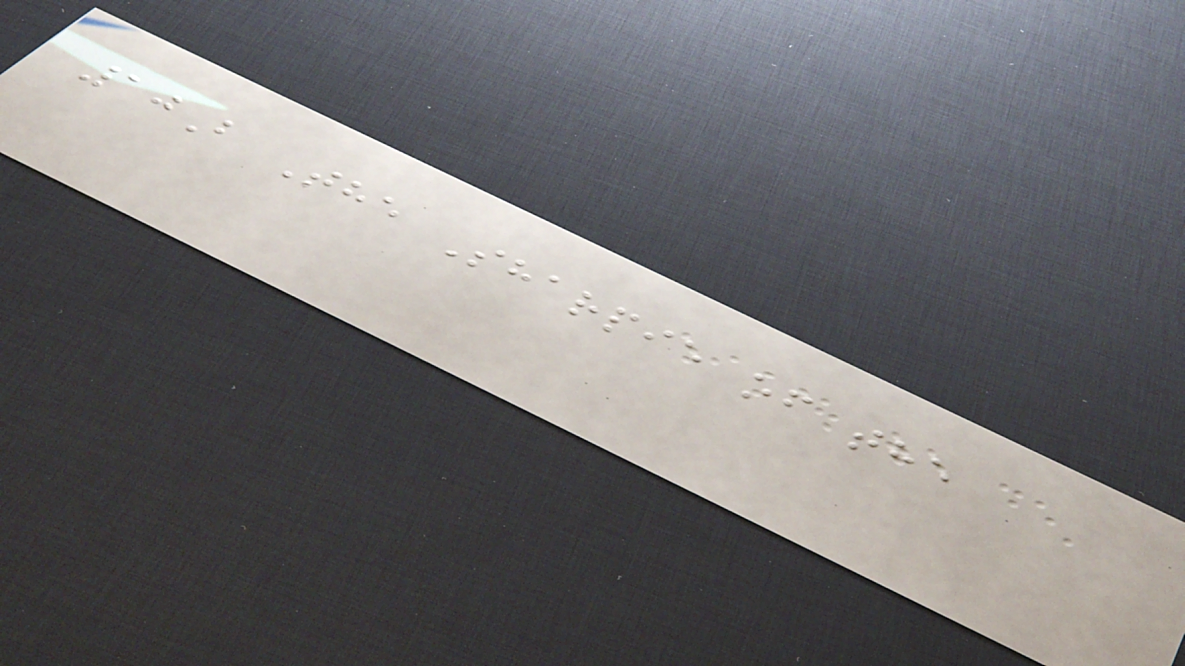10B The Sharpie of the
